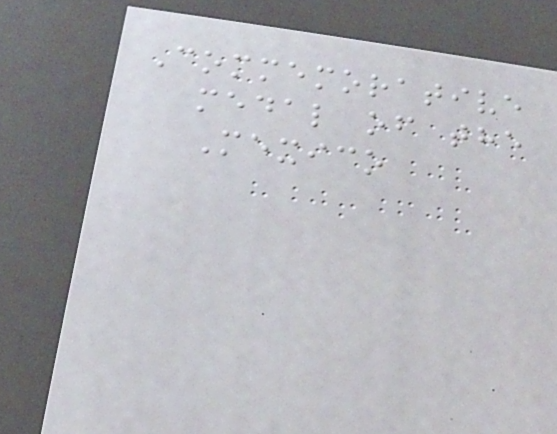Commemorative
medal of the
Mexico
